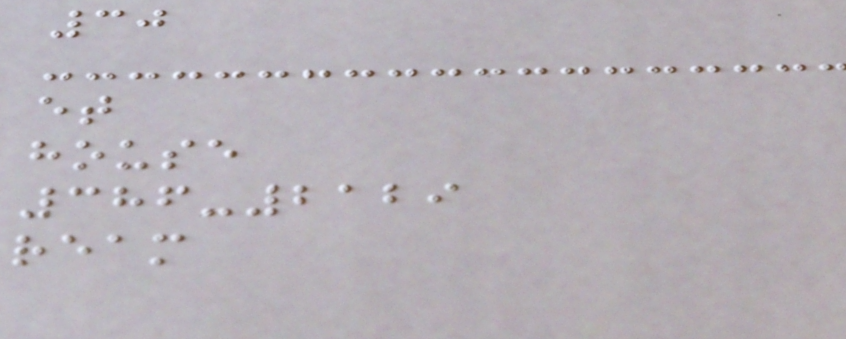30
et
house
386-2129
ream
